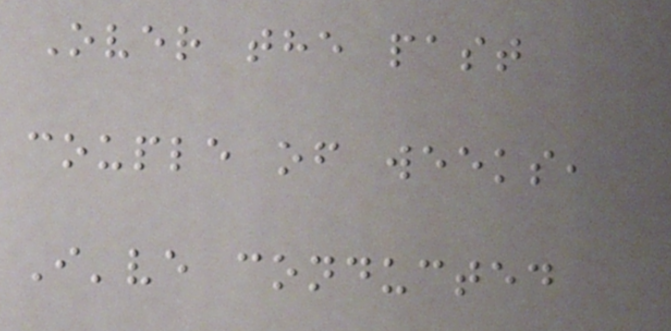Over the past
couple of weeks,
I've conducted
